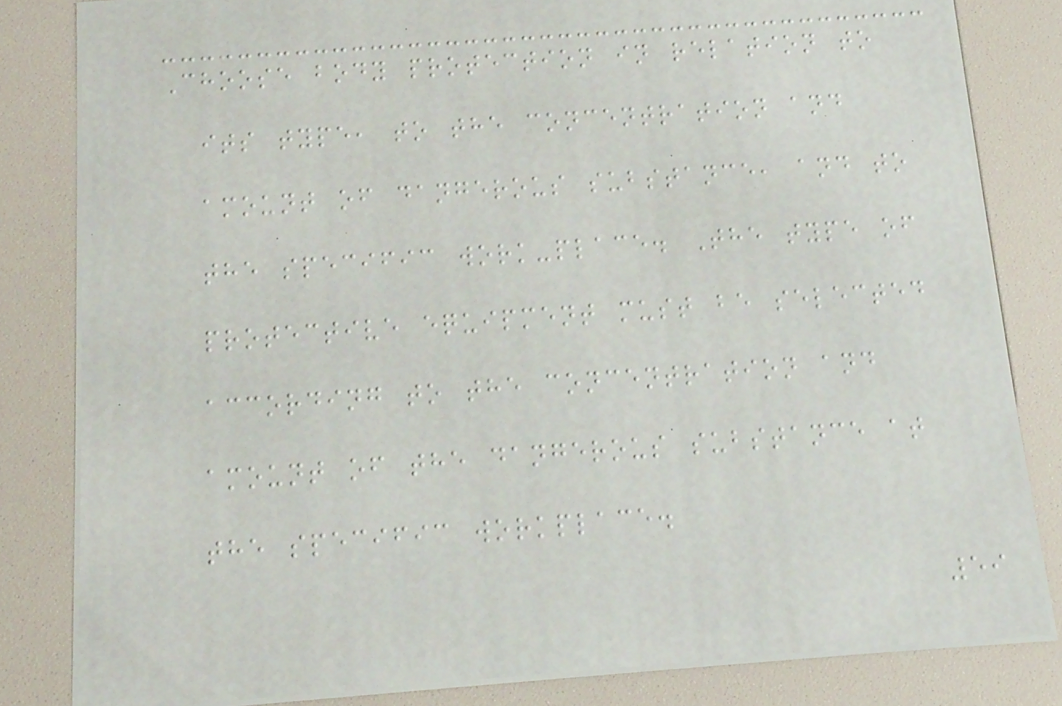Choose body protection in relation to
its type, to the concentration and
amount of dangerous substance, and to
the specific work-place. The type of
protective equipment must be selected
according to the concentration and
amount of the dangerous substance at
the specific workplace.
59
